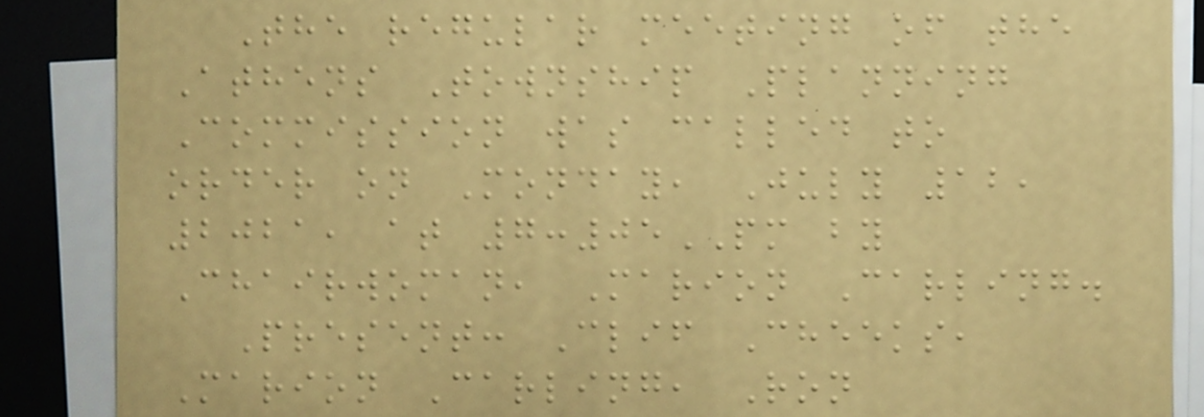The regular meeting of the
Athens Township Planning
Commission was called to
order on Monday, July 12,
2021, at 7:05PM by
Chairwoman, Marion Carling.
Present: Clif Cheeks,
Marion Carling, Ron
